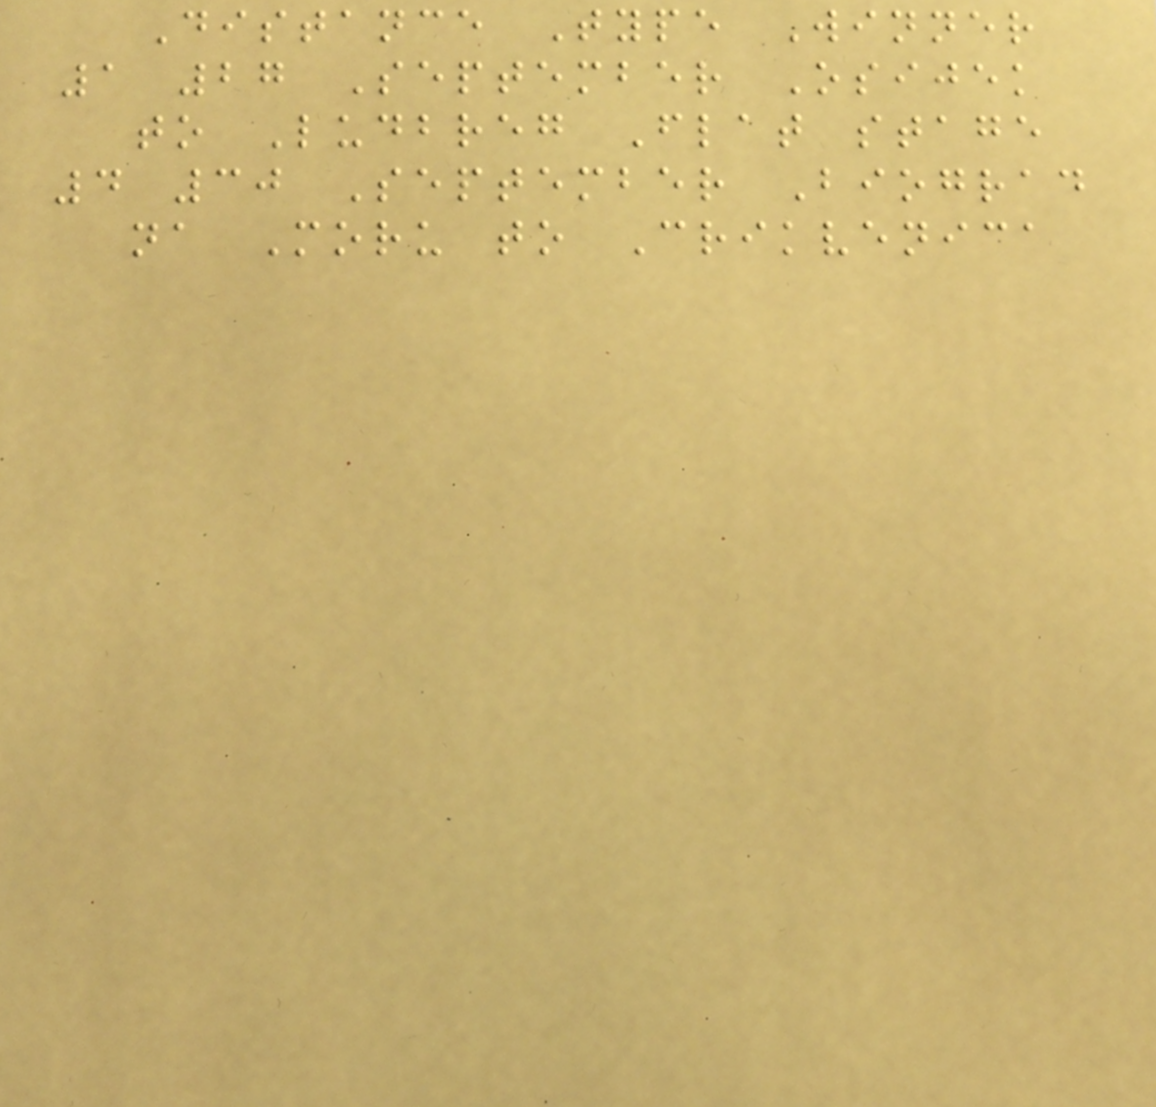Distance Type Winner
1 27 September Osijek
to Ludbreg Flat stage
4 30 September Biograd
na Moru to Crikvenica
